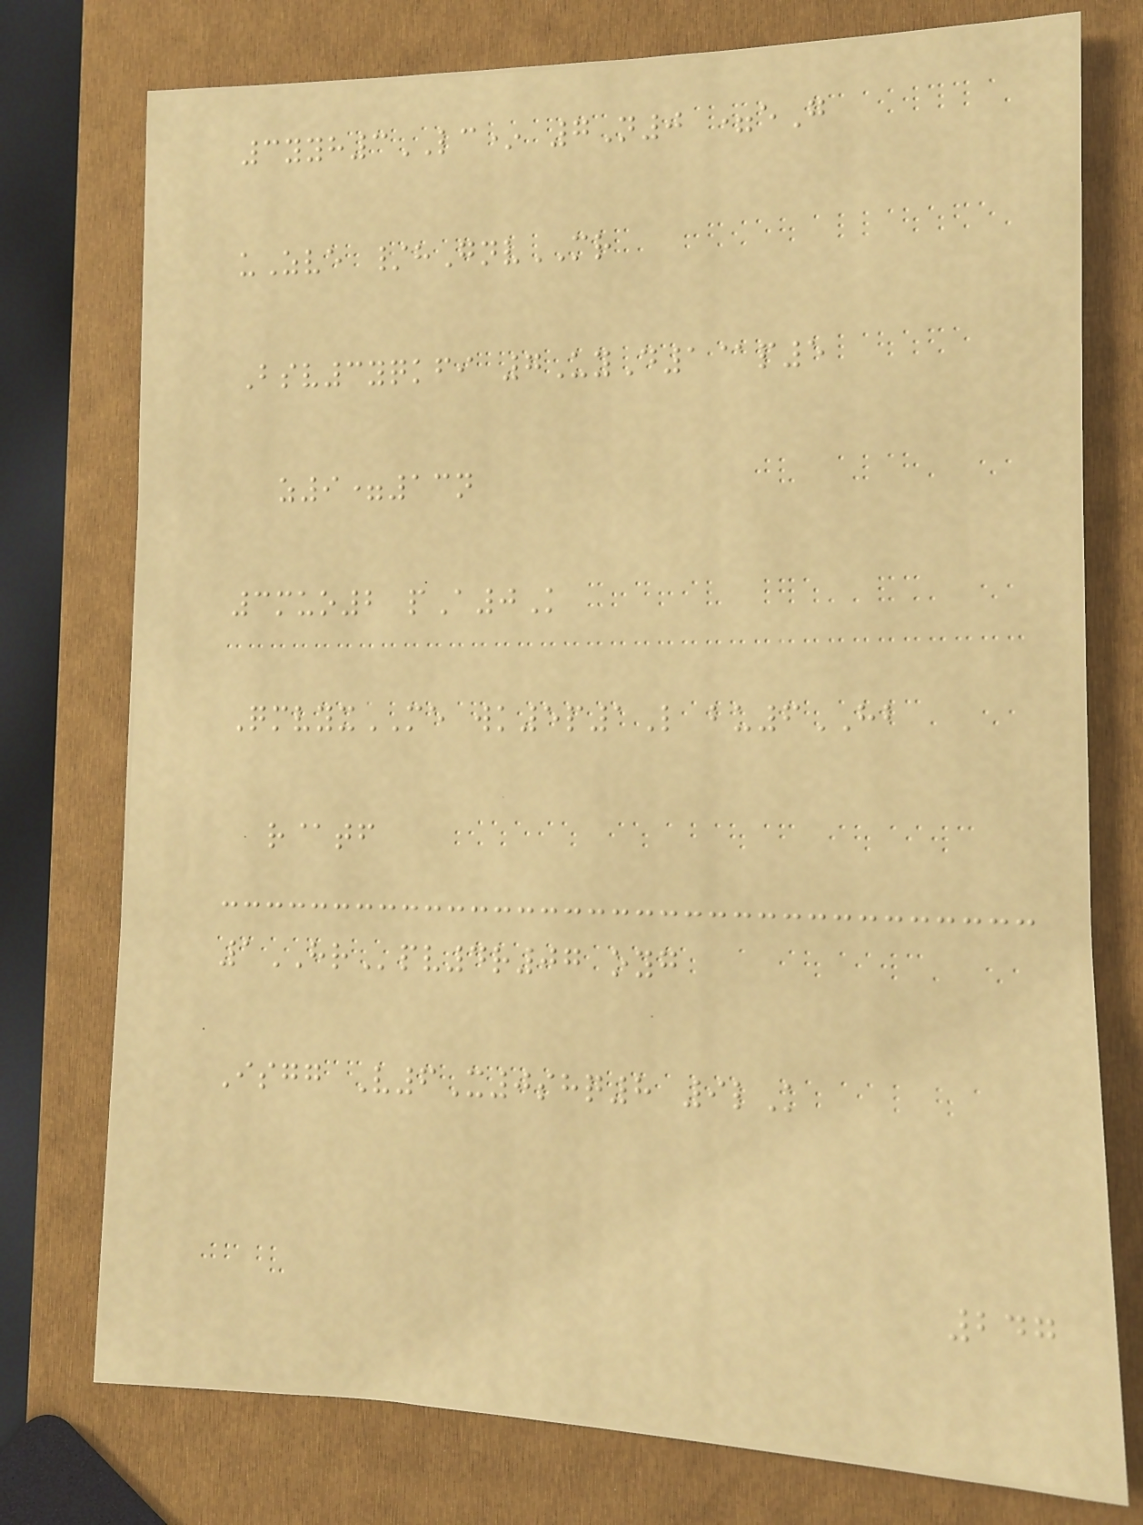3yyh3LC* 7N0 =eG
uZve /hGnvMR
Bsv3yqkfi 7UyD1@p5
z9=13n
3muo2 pA0K
QmvyxME wk5p1L bu6HB
r@tf
1HRpv4r07 oyg
Isgg V6X0shq8 9lK
247
